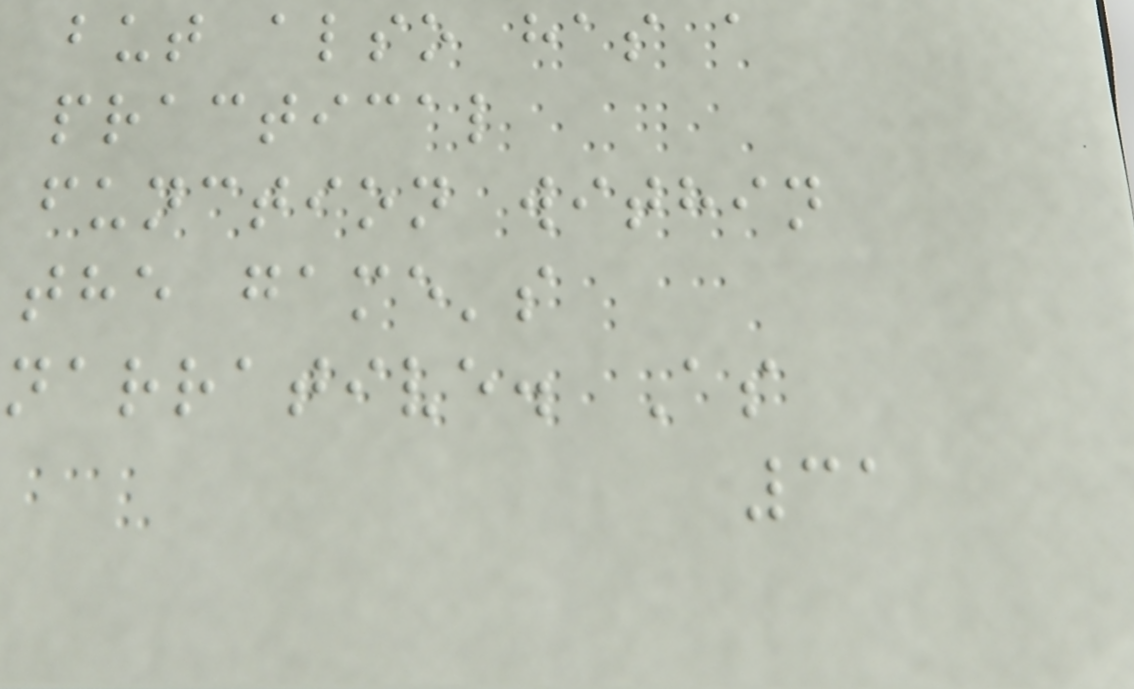but also has a
practical
function within
the game's
narrative. As
31
